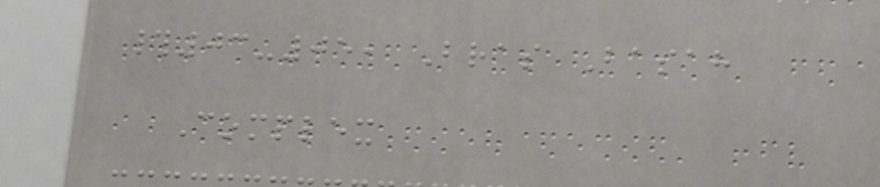#03-05, Bras Basah
Complex
